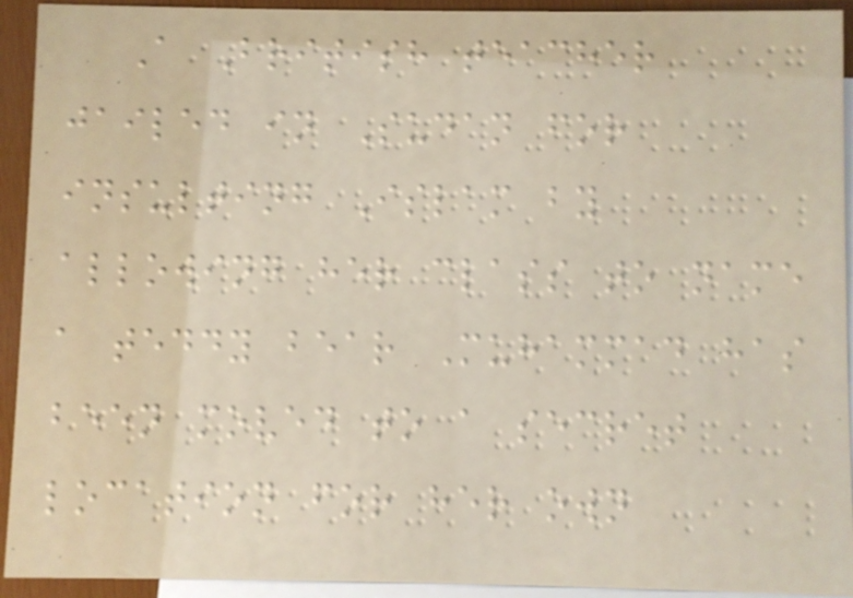A British teacher
jailed in Sudan for
insulting Islam by
allowing her class to name
a teddy bear Muhammad has
been moved to a secret
location for her own
